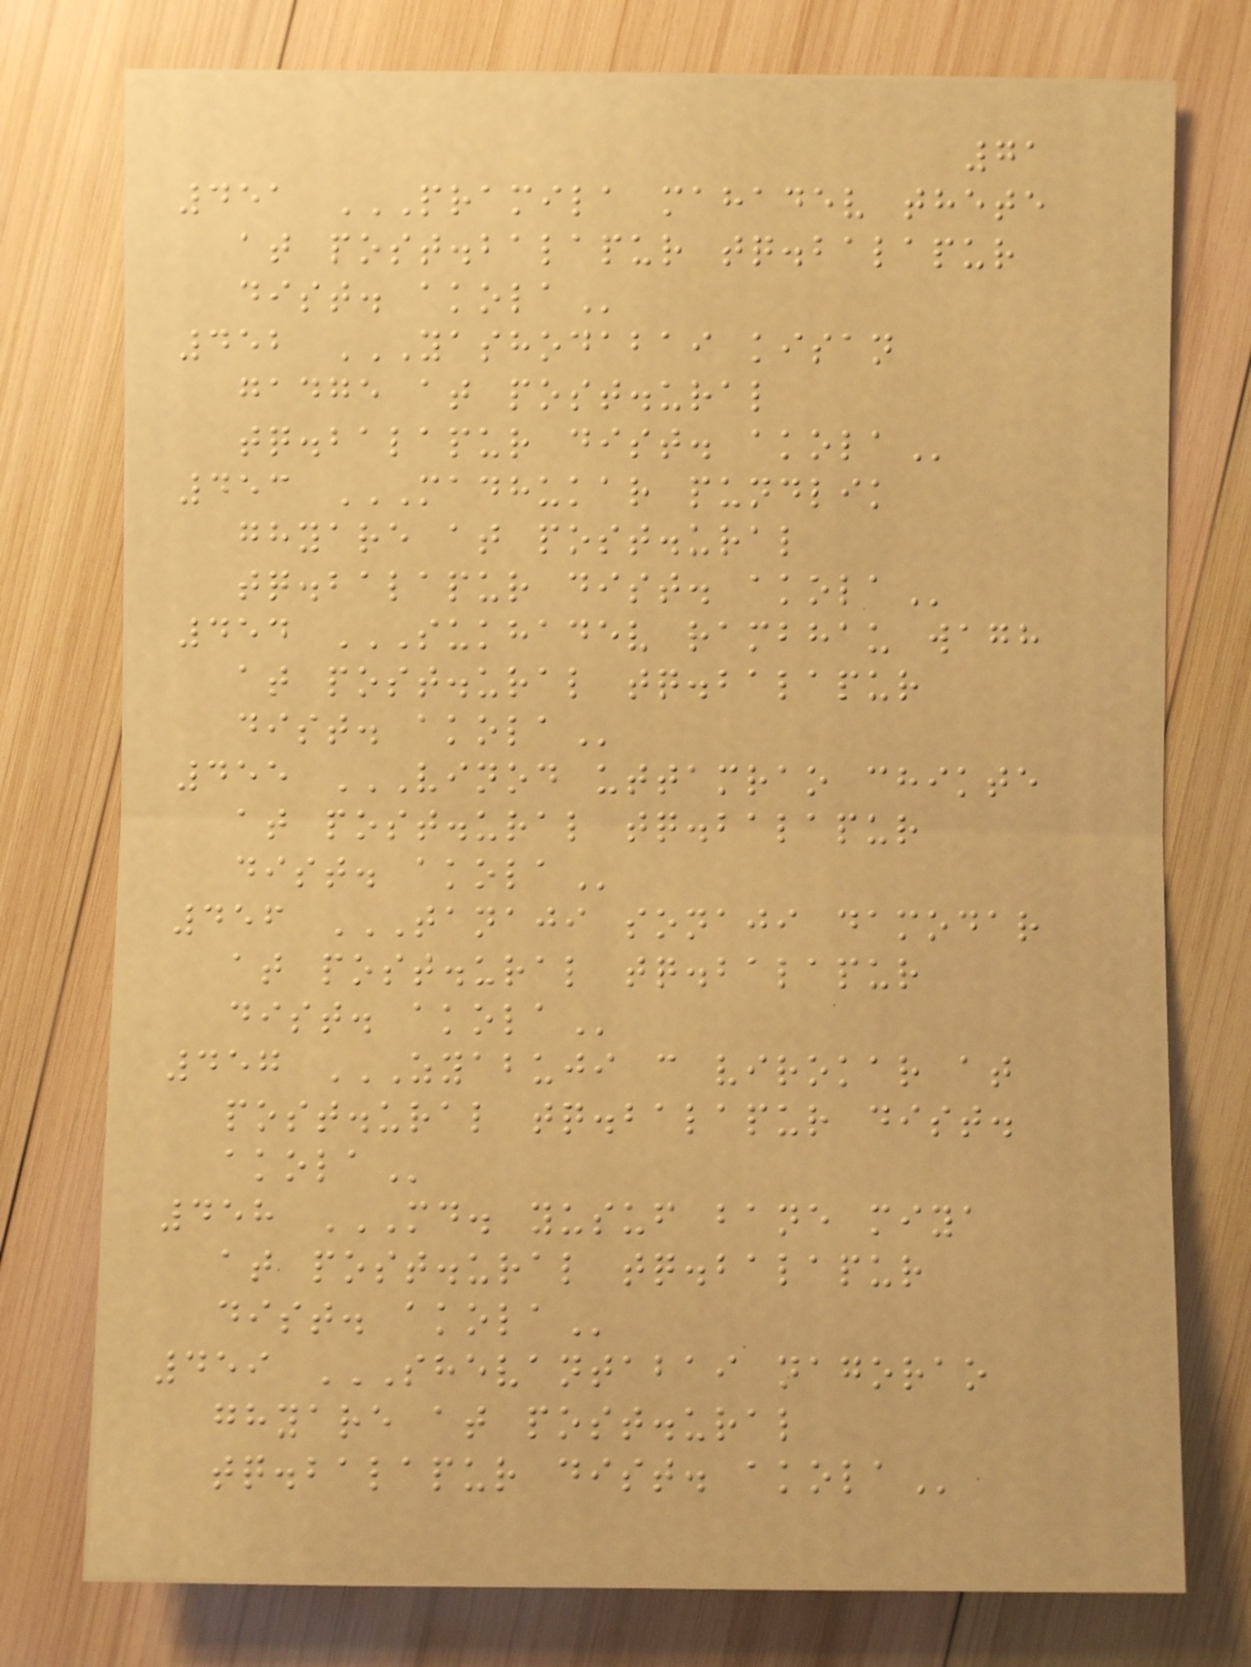71
451 PRAMILA MAHADEV THETE
AT POST.BALAPUR TQ.BALAPUR
DIST. AKOLA
452 YASHODABAI KISAN
GADGE AT POST.URAL
TQ.BALAPUR DIST. AKOLA
453 MADHUKAR PUNDLIK
GHYARE AT POST.URAL
TQ.BALAPUR DIST. AKOLA
454 SUKHADEV RAMBHAU WAGH
AT POST.URAL TQ.BALAPUR
DIST. AKOLA
455 VINOD UTTAMRAO CHIKTE
AT POST.URAL TQ.BALAPUR
DIST. AKOLA
456 TANAJI SONAJI DAMODAR
AT POST.URAL TQ.BALAPUR
DIST. AKOLA
457 ZYABUJI C VIROKAR AT
POST.URAL TQ.BALAPUR DIST.
AKOLA
458 MD. YUSUF BANE MIYA
AT POST.URAL TQ.BALAPUR
DIST. AKOLA
459 SHEVANTABAI NAGORAO
GHYARE AT POST.URAL
TQ.BALAPUR DIST. AKOLA
